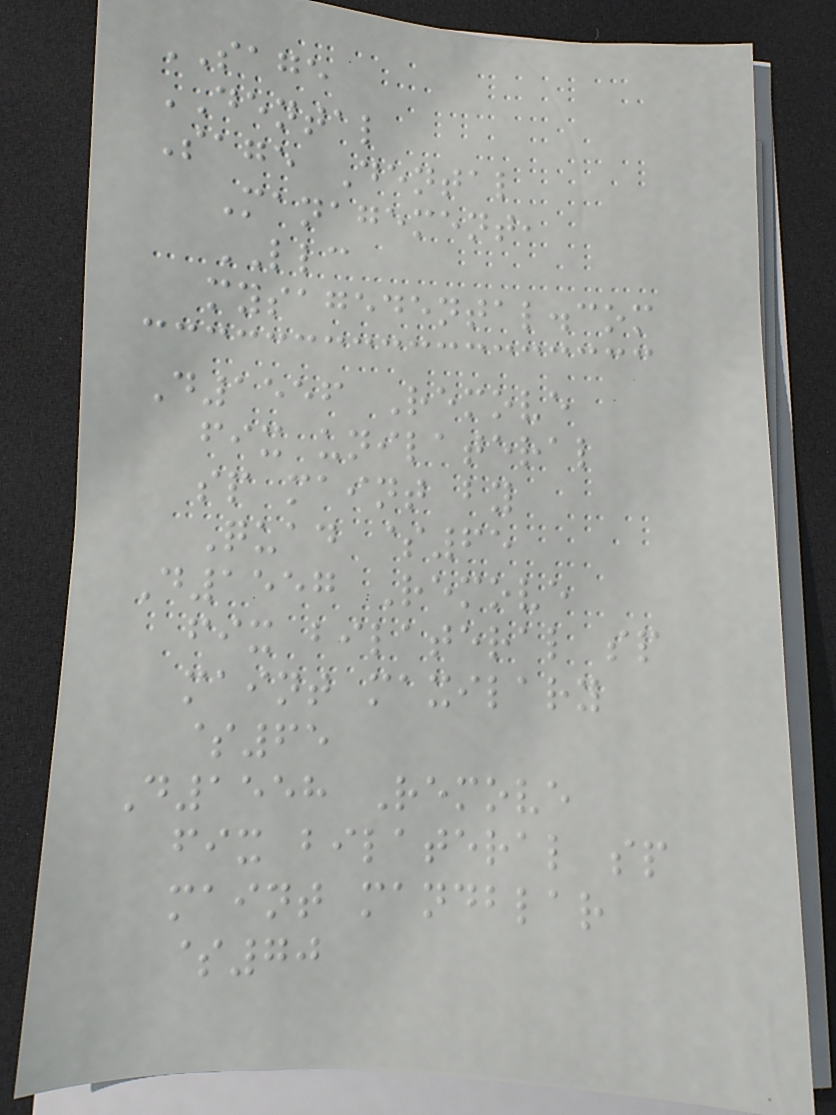SAGE
DENTAL
Sage Dental
Management,
LLC
mysagedental.com
D1556 Remove
fix unilateral
sp maint by
Quad $65
D1557 Remove
fix bilateral sp
maint maxilary
$65
D1558 Remove
fix bilateral sp
maint mandblar
$70
